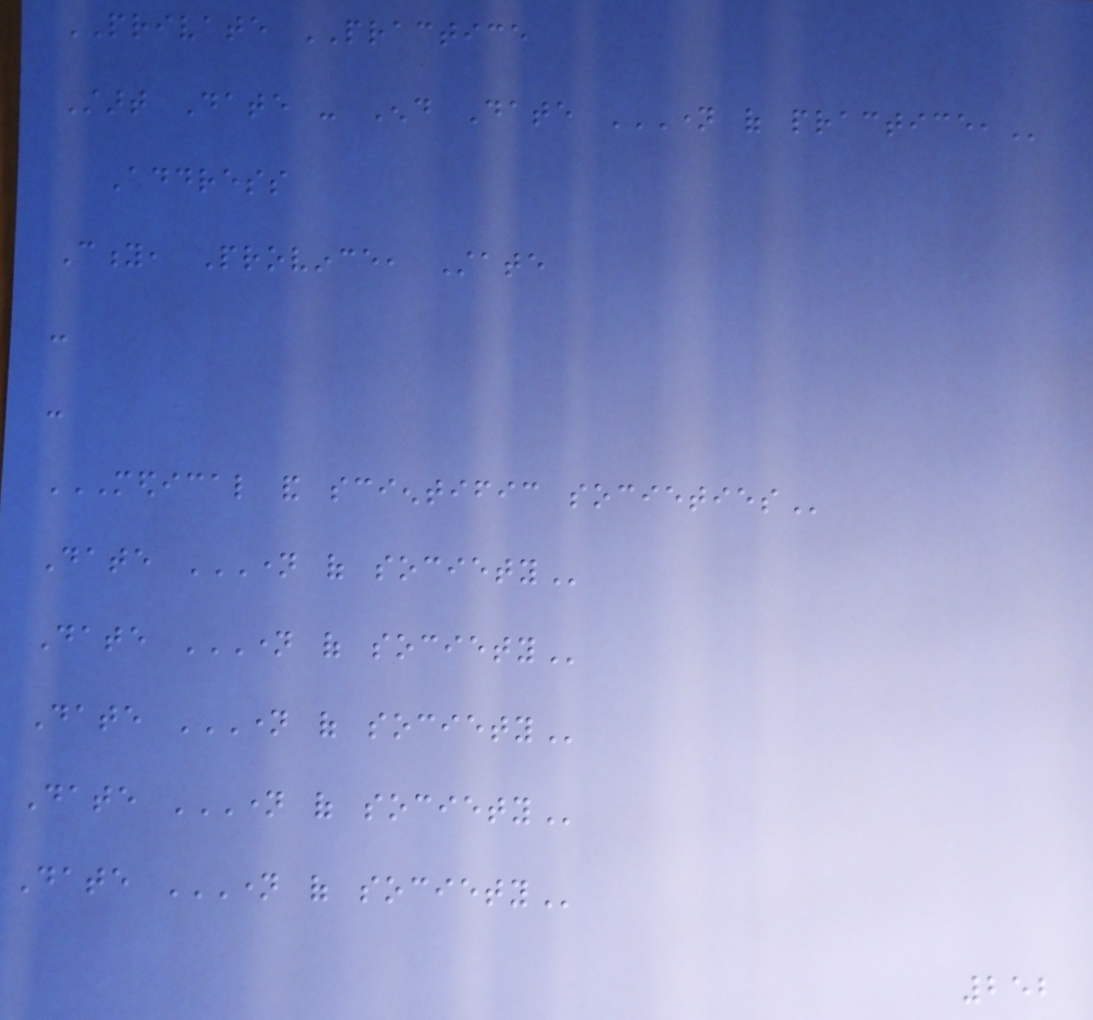PRIVATE PRACTICE
Start Date - End Date NAME OF PRACTICE,
Address
City, Province, State
-
-
MEDICAL AND SCIENTIFIC SOCIETIES
Date NAME OF SOCIETY
Date NAME OF SOCIETY
Date NAME OF SOCIETY
Date NAME OF SOCIETY
Date NAME OF SOCIETY
252
